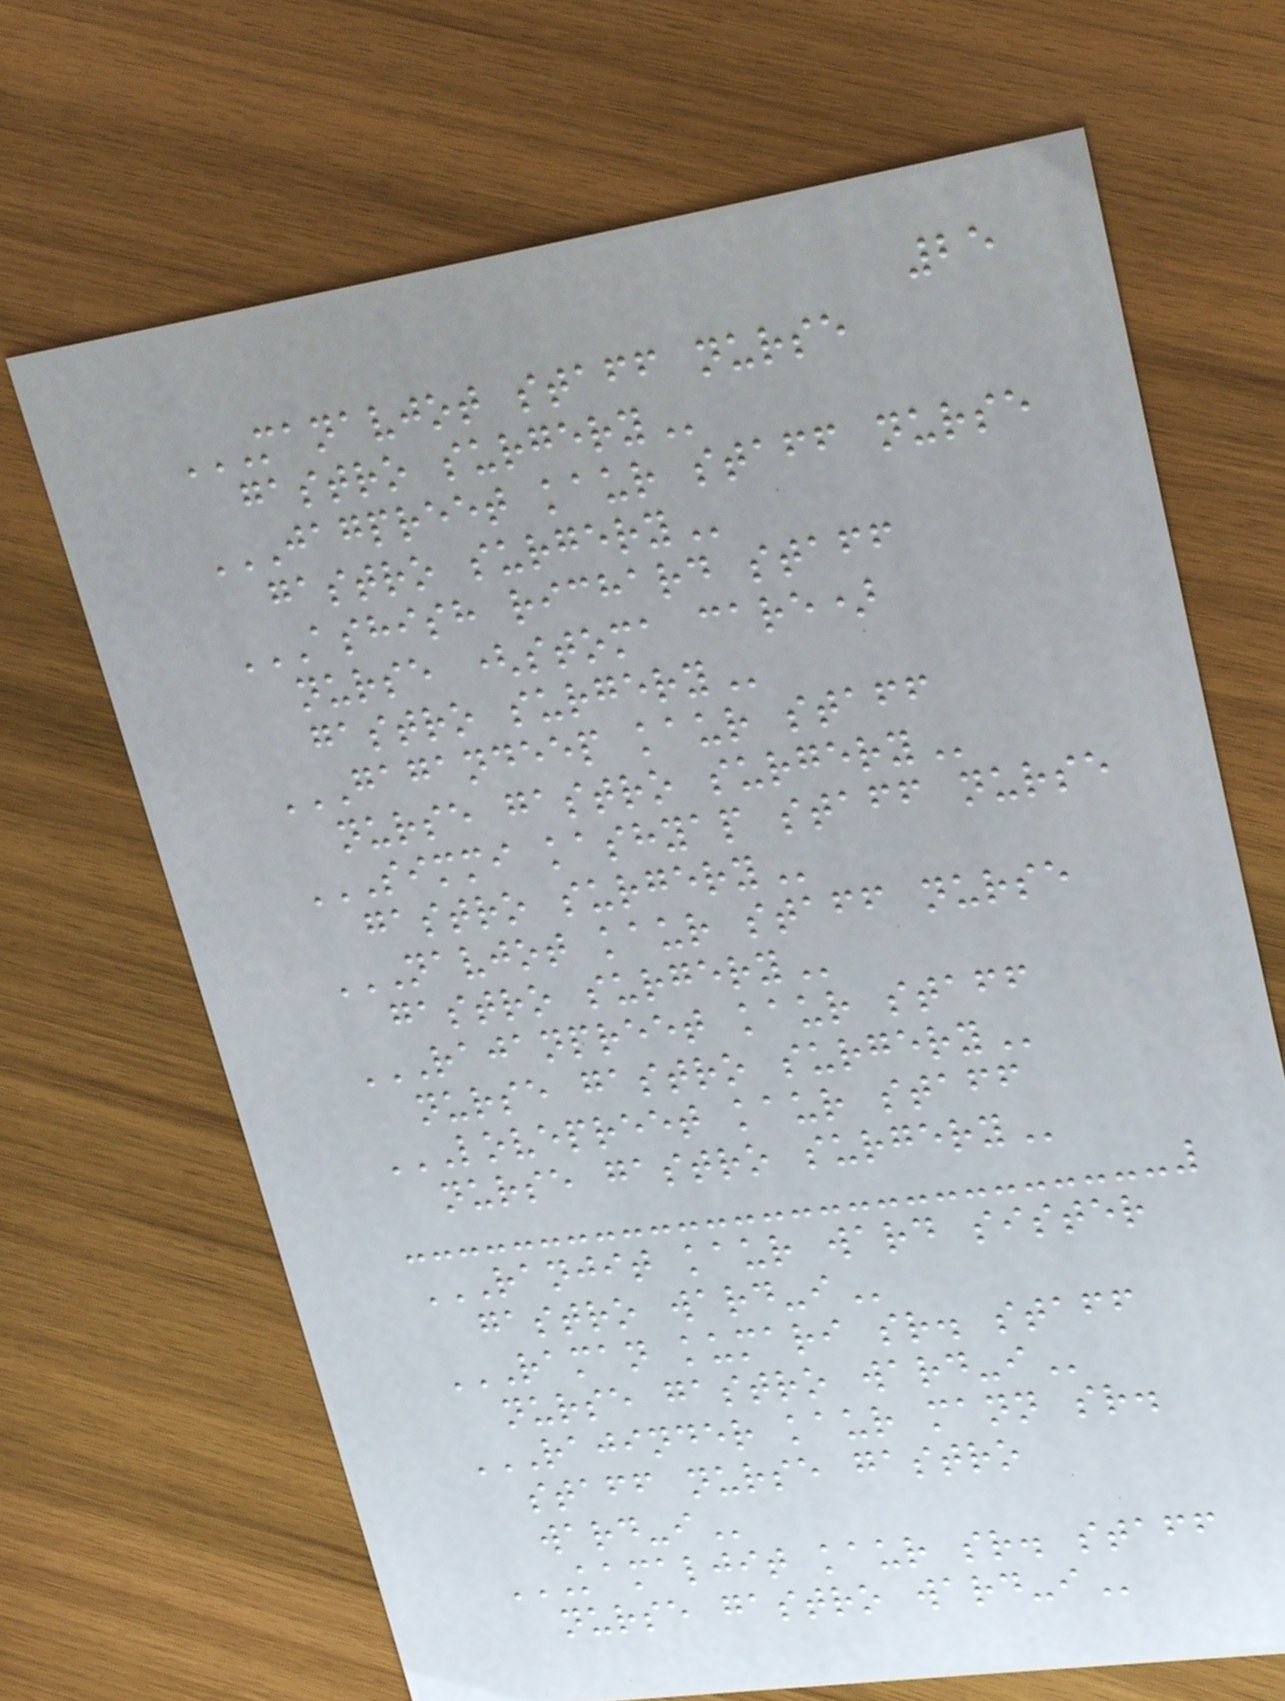25
MANAVJOT STAFF NURSE
GASTRO SURGERY
JAGPREET KAUR STAFF NURSE
GASTRO SURGERY
ASHISH RICHARD STAFF
NURSE (STOMA CARE)
GASTRO SURGERY
GAGANDEEP KAUR STAFF
NURSE GASTRO SURGERY
SIMMI KASHYAP STAFF NURSE
GASTRO SURGERY
NAVJOT KAUR STAFF NURSE
GASTRO SURGERY
RAJANPREET KAUR STAFF
NURSE GASTRO SURGERY
LOVEPREET KAUR STAFF
NURSE GASTRO SURGERY
RANJIT KAUR WARD SISTER
GASTRO WARD-I
RAMAN KUMARI SR. STAFF
NURSE GASTRO WARD-I
RAJINDER KAUR MANN SR.
STAFF NURSE GASTRO
WARD-I
KAMALJIT KAUR SR. STAFF
NURSE GASTRO WARD-I
